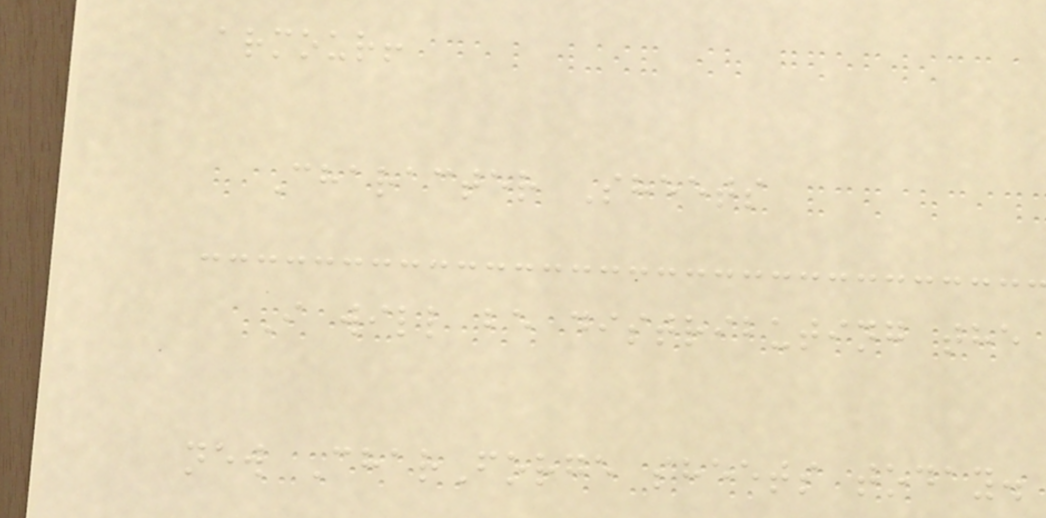armour!
Character Sheets
I will be distributing the
new CharForge sheets today.
